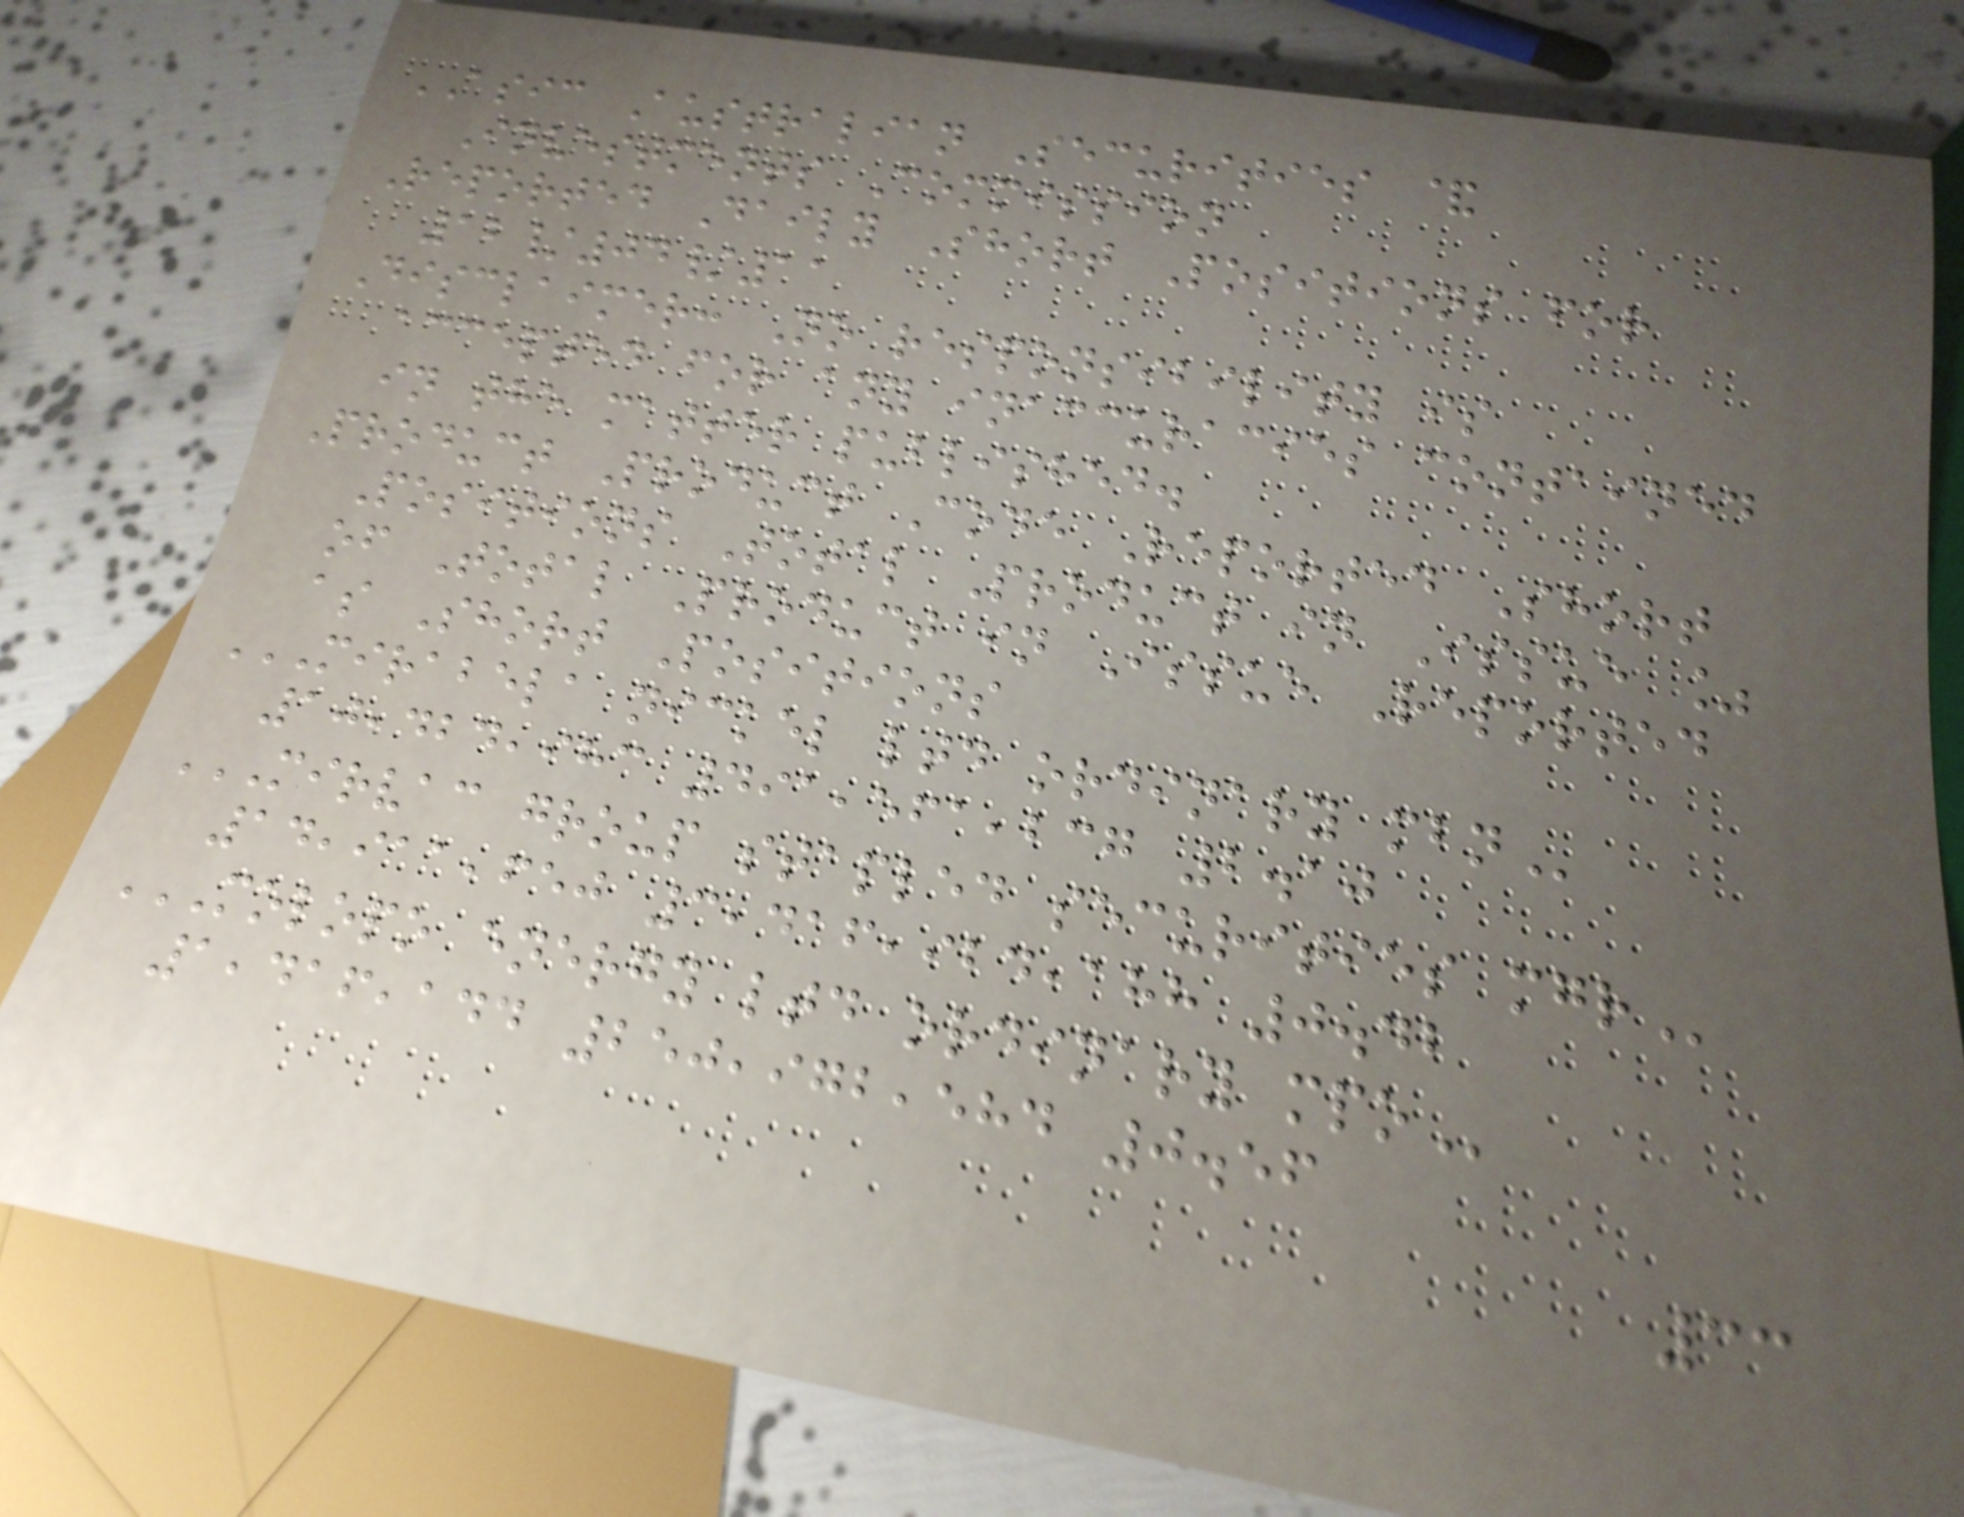ASIC Australian Securities &
Investments Commission
Reported Daily Short Positions for
12/04/11
Disclaimer: No responsibility is
accepted for any inaccuracies contained
in the matter published.
Product Product Code Reported Short
Positions Total Product in Issue %
of Total Product in Issue Reported
as Short Positions
MIRABELA NICKEL LTD ORDINARY MBN
10,424,983 491,561,237 2.10
MIRVAC GROUP STAPLED SECURITIES MGR
14,911,650 3,416,924,188 0.42
MOLOPO ENERGY LTD ORDINARY MPO
1,416,144 250,972,584 0.56
33
